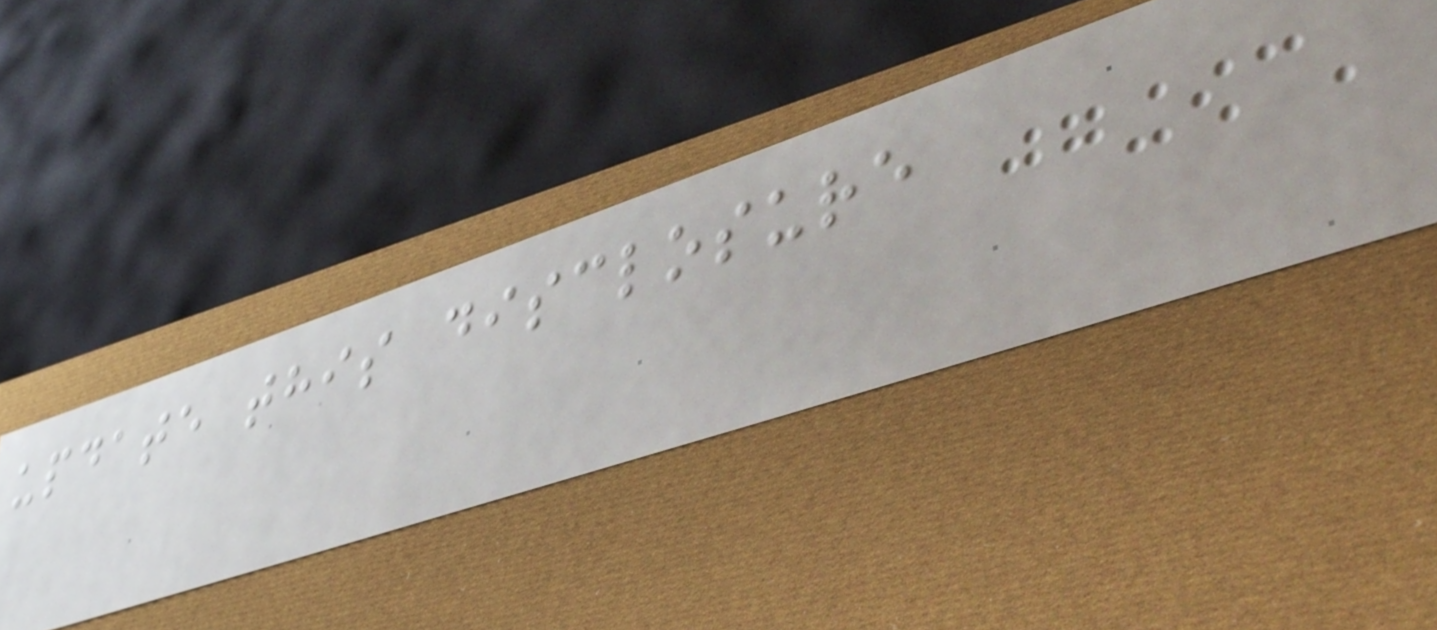update this disclosure
